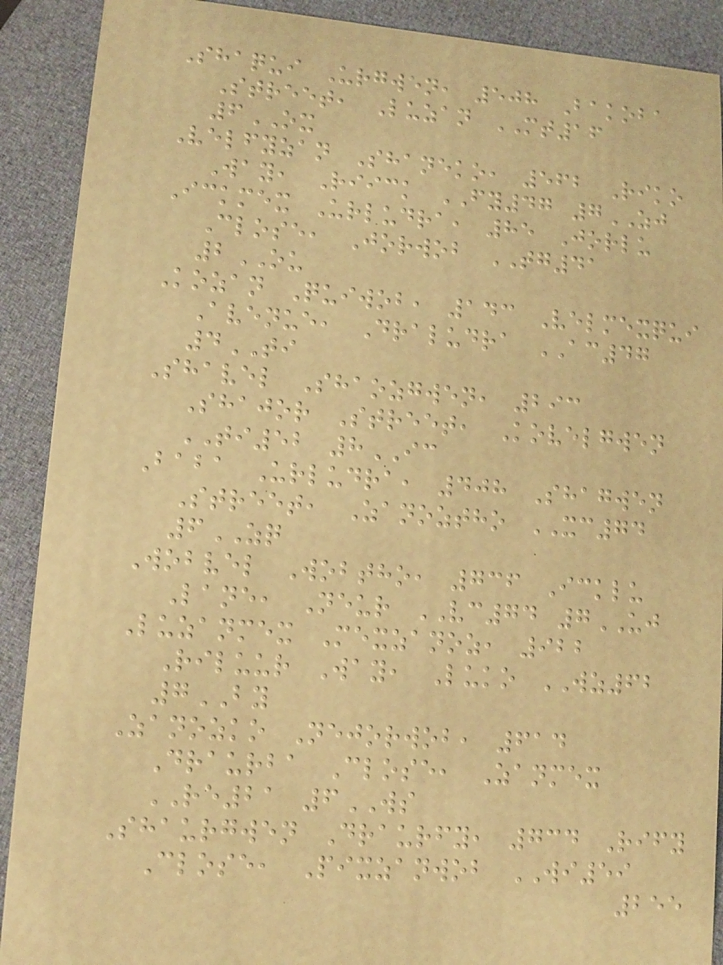Shaqui Urgwen, 508 Bakoba
Street, Luzan MT16
6OX
Velfyzan Shaneko, 562 Riko
Way, Riick FY47 7ZJ
Ickmex Urludra, 85 Jorlu
Close, Jorwob TG41
2OU
Kozan Quiwob, 143 Velmexqui
Avenue, Draludra AC47
4TI
Shavel Shaozgwen, 293
Shajor Street, Kovelgwen
TI52 8IC
Baba Urludra, 408 Shagwen
Street, Zanoztho XC74
6ZQ
Wobvel Wobtho, 736 Icklu
Lane, Neur VC74 7UJ
Luzanmex Mexzanoz, 922
Riluur Way, Luko WZ62
7BY
Zanozko Nejorwob, 614
Draurba Close, Zanmex
RE21 6WS
Shaurgwen Draurfy, 734 Rify
Close, Pixzanwob WI59
255
